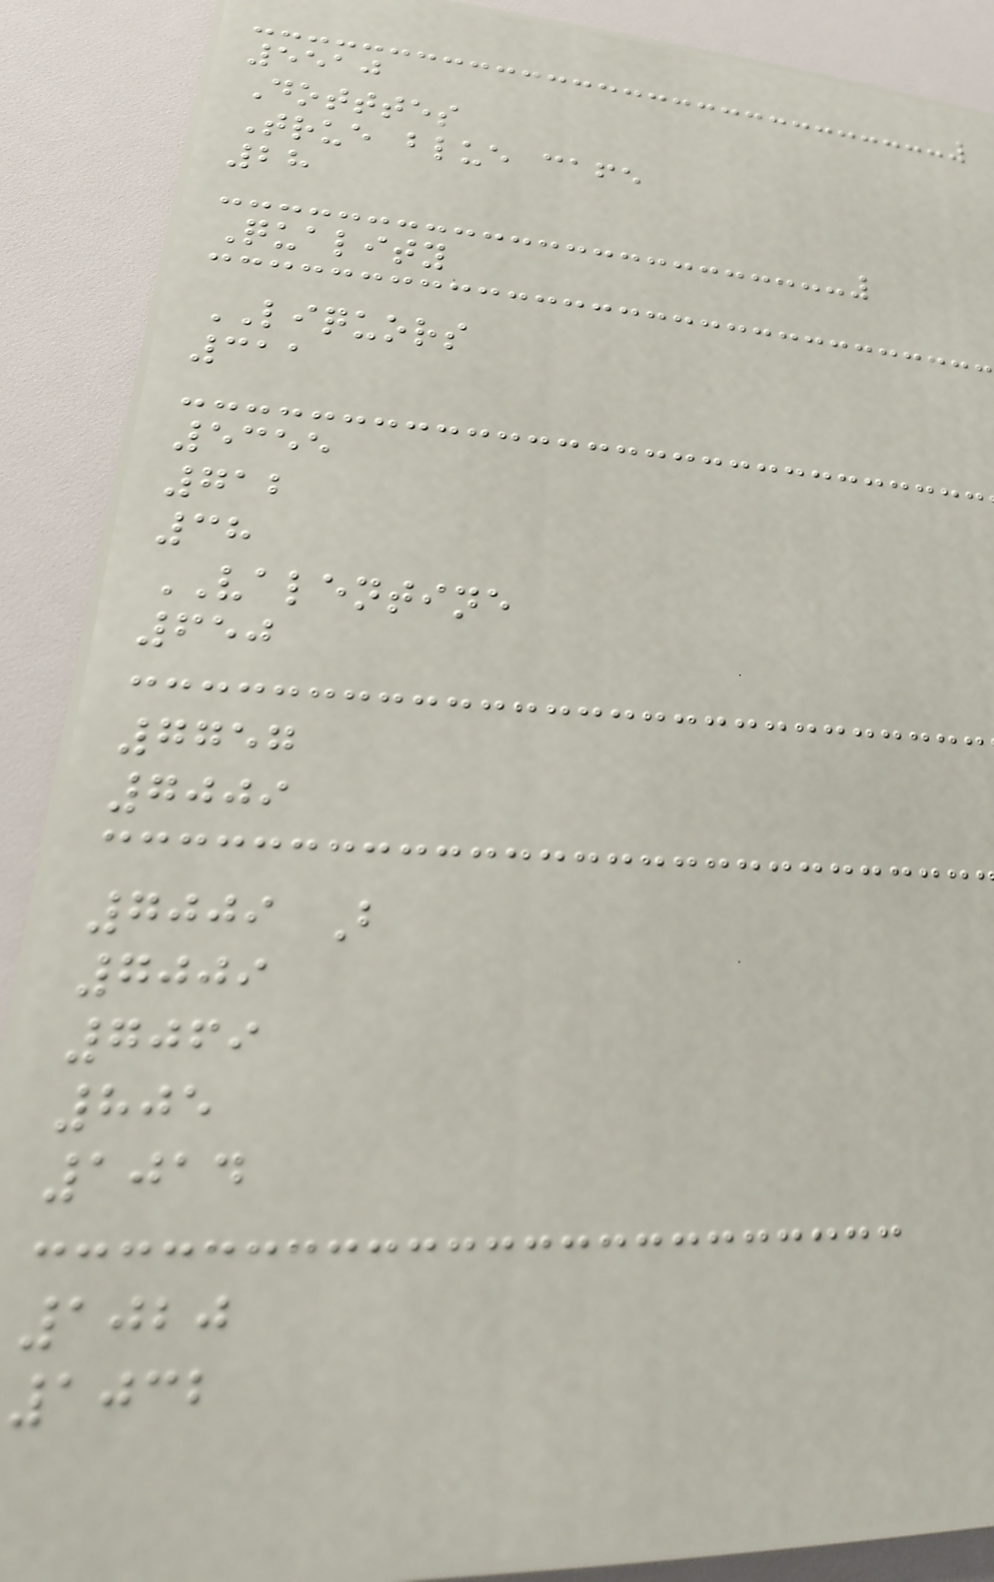5510
Dotttes
True blue cafe
28
Quality
LIQUORS
311
5355
712
38
VALENTINE
650
7757
7009
7009 B
7009
7069
805
1014
1020
1032
